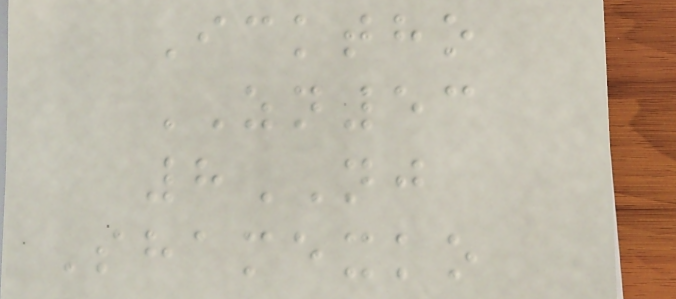Icktho
ZN53
8NJ
Shamexko
